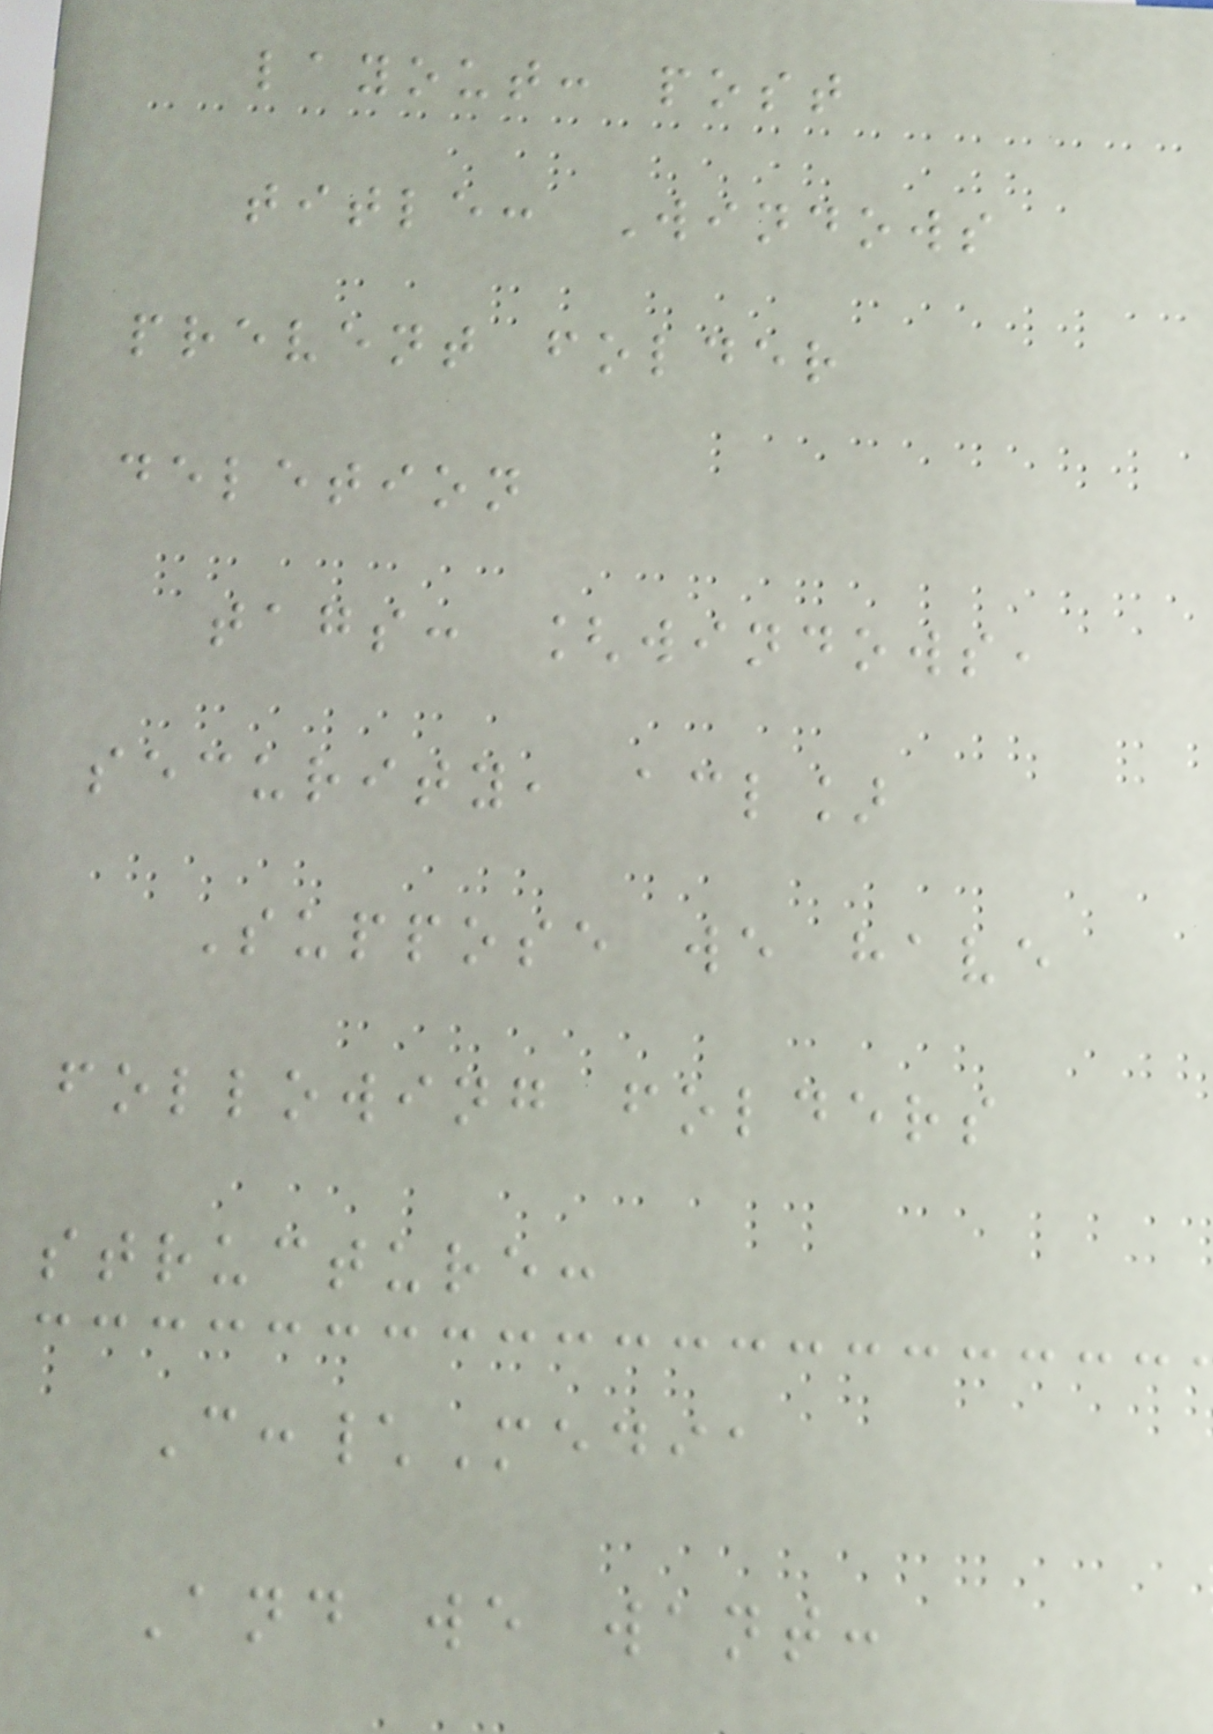layout: post
title: Windows
prevent folder
deletion
tags: [windows,
security, acl]
Suppose we have
following folders
structure:
C:\Media
And we want:
